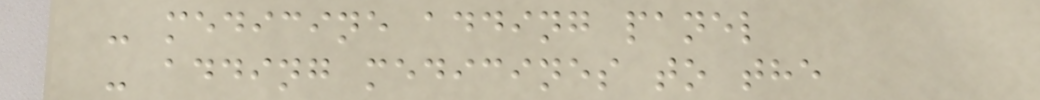- medicine adding panel
- adding medicines to the
